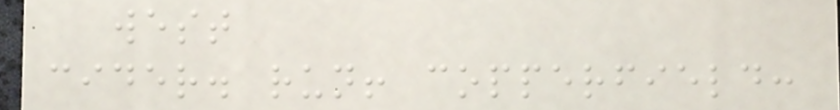west
cider. run! copperfield:
